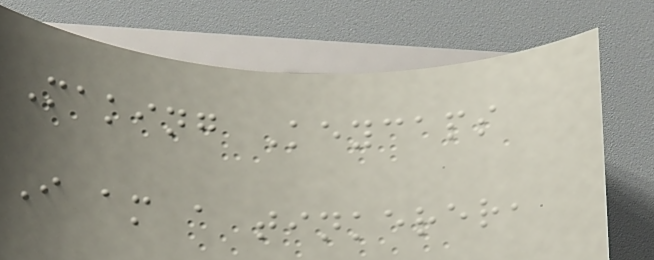Making Keycaps
I am a tinkerer,
